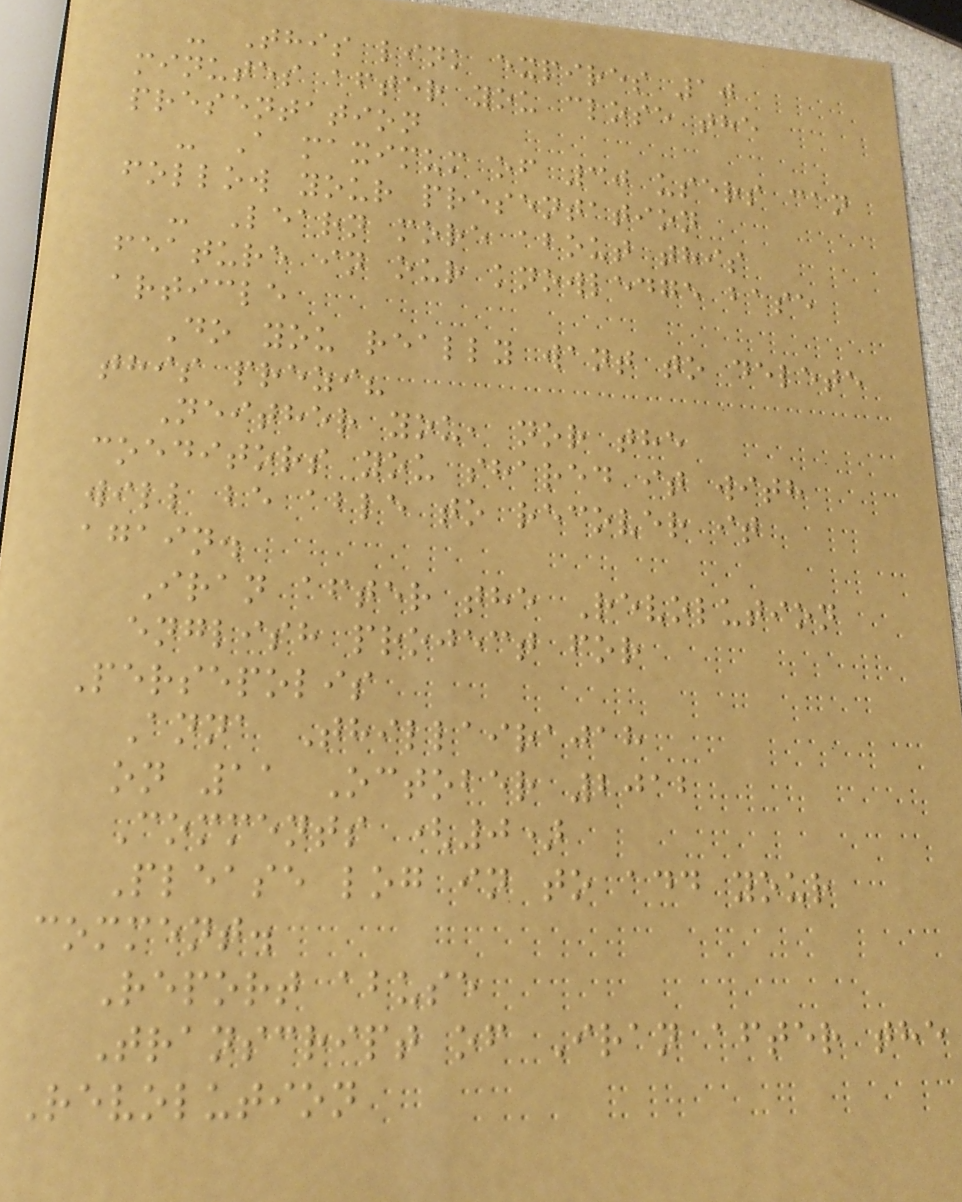- This link expires 10
minutes after you close the
presentation
- A maximum of 30 users can
follow your presentation
- Learn more about this
feature in our knowledge base
article
Do you really want to delete
this prezi?
Neither you, nor the
coeditors you shared it with
will be able to recover it
again.
Iran after the Revolution
english project for
Persepolis
Anna Thillairajah
on 11 October 2012
Comments (0)
Please log in to add your
comment.
Report abuse
Transcript of Iran after the
Revolution
